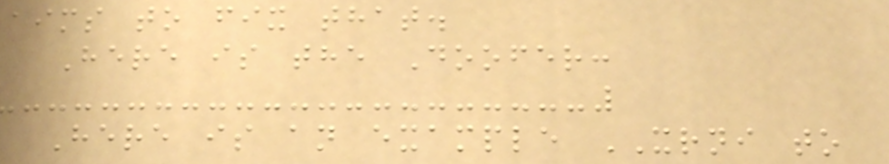aims to fix that.
Here is the Doofer:
Here is an example XRNI to
